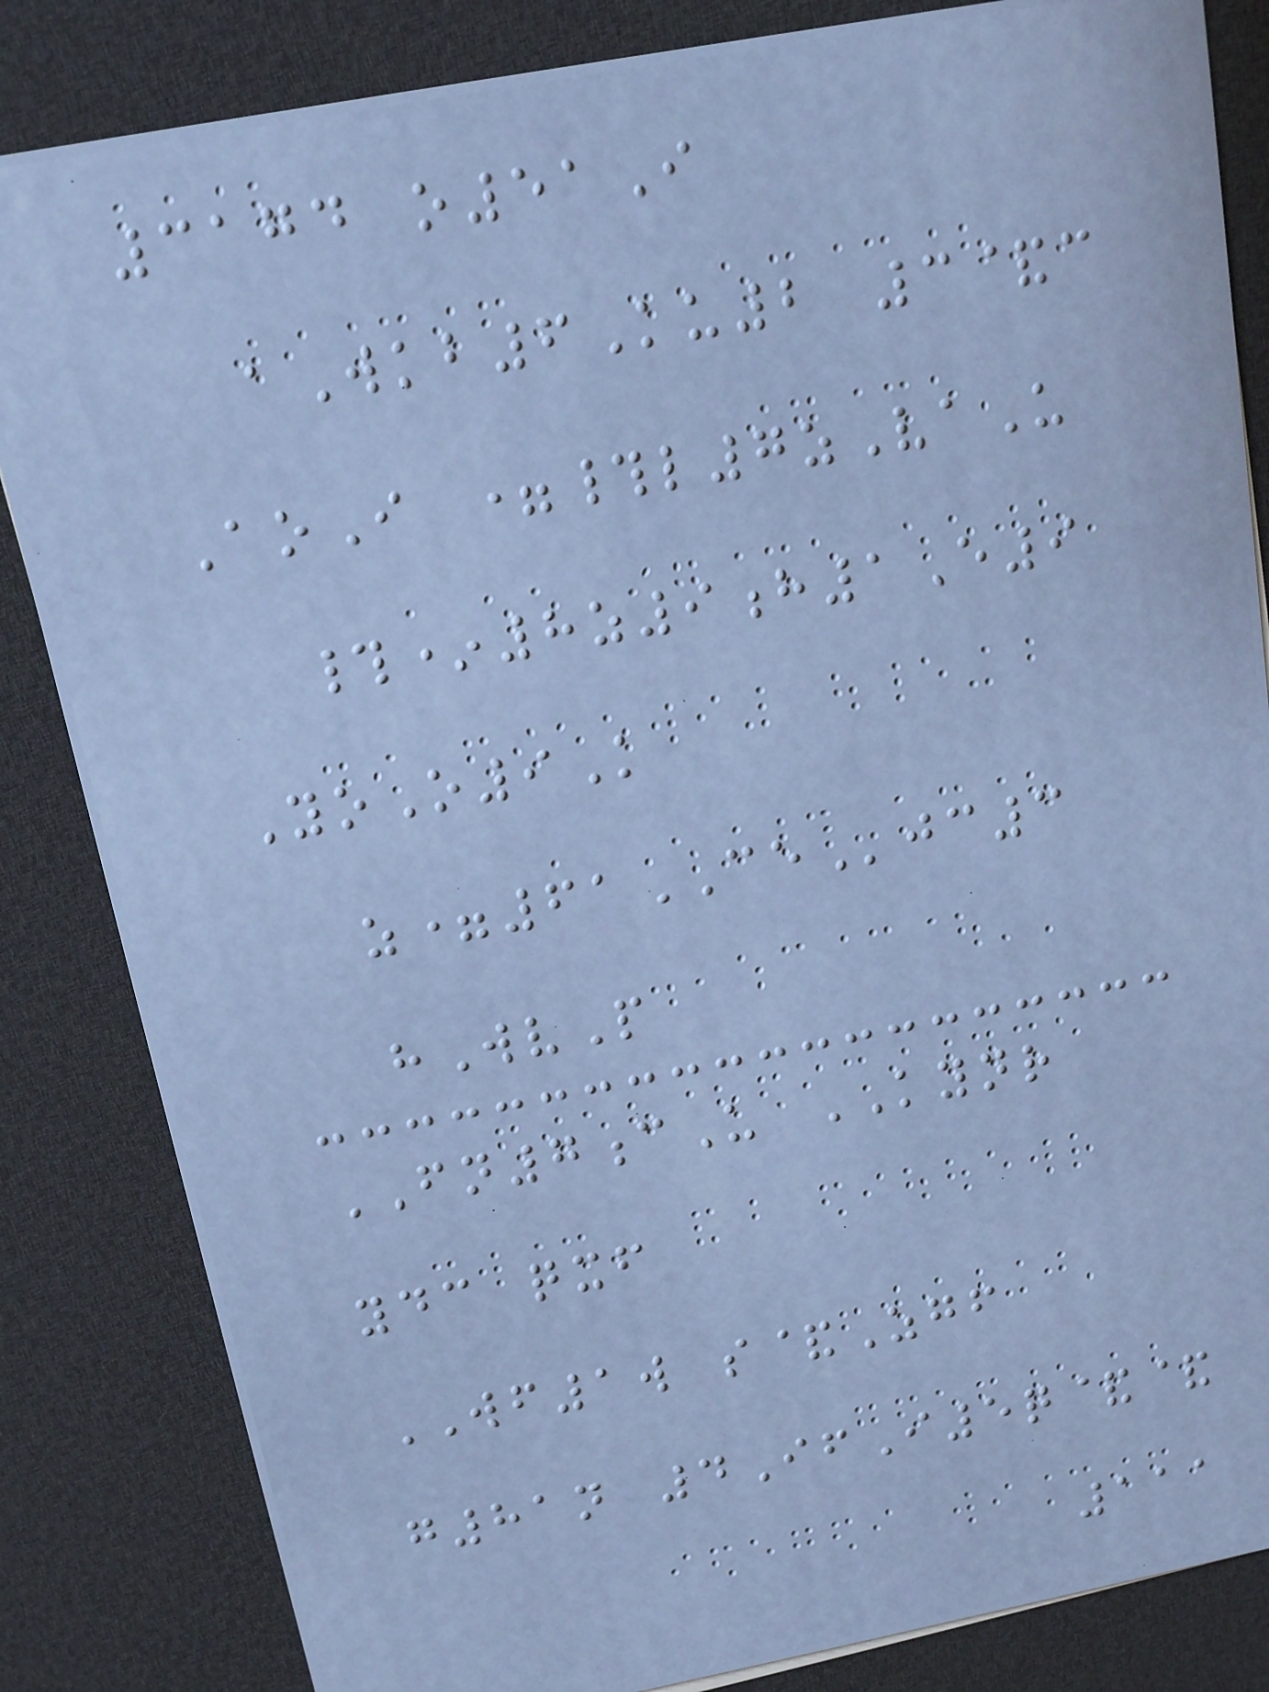3174 o51I
aWkb6Ku2 3&c
AoI =#l7zVaU
#*8z9h1E9
YoO9K
z=61CEjc3
hWvP
FN7cU KYNR
ydc qxf
WF1w s&Zgf
g81n 4IfI5q&&
111
